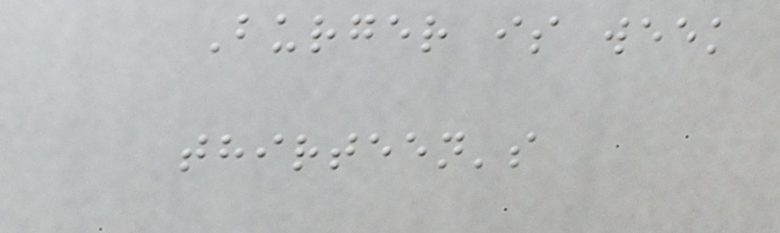Burger is week
thirteen's
